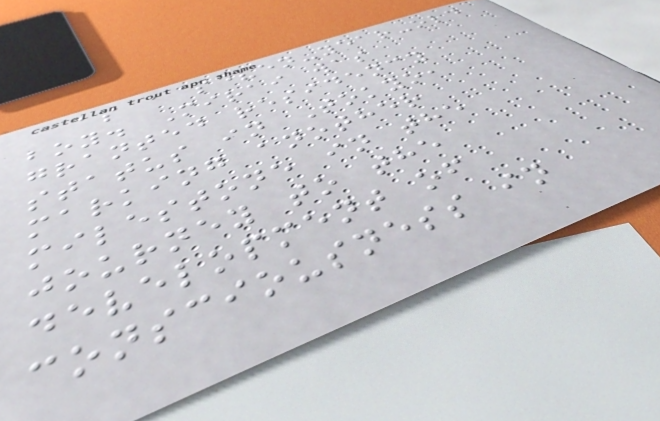as a seven-year-old
boy. Mirai was
granted residency
status in Tokyo,
marking another
milestone in the
journey to the
development of
consciousness in
